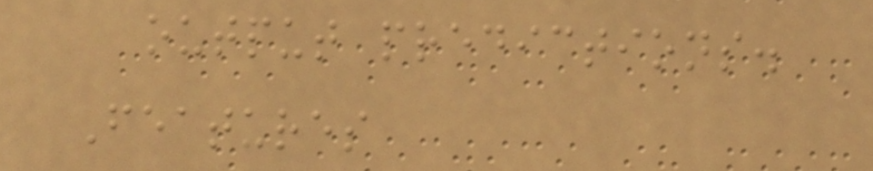output predictions.
Features
